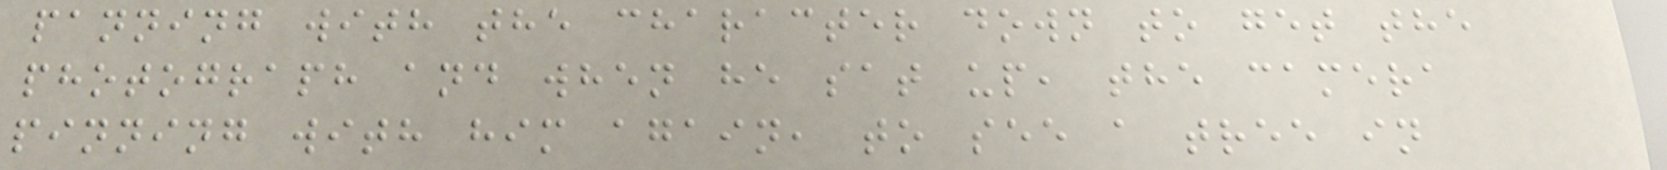panning with the character down to get the
photograph and when he sat up, the camera
pinning with him again, to see a tree in
